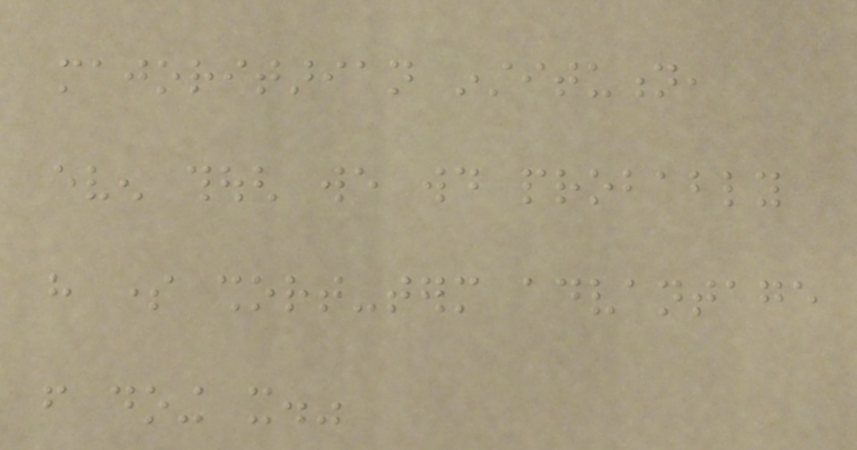majoritarian institution,
even though we would probably
have some short-term advantage
from doing it."
